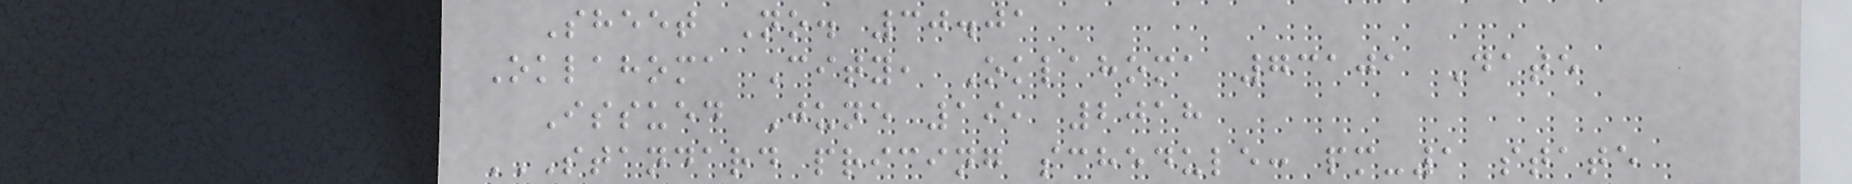Sheet No. 30.01
Oklahoma City, Oklahoma 73101 Date
Issued June 19, 2018
STANDARD PRICING SCHEDULE: PM-1 STATE
